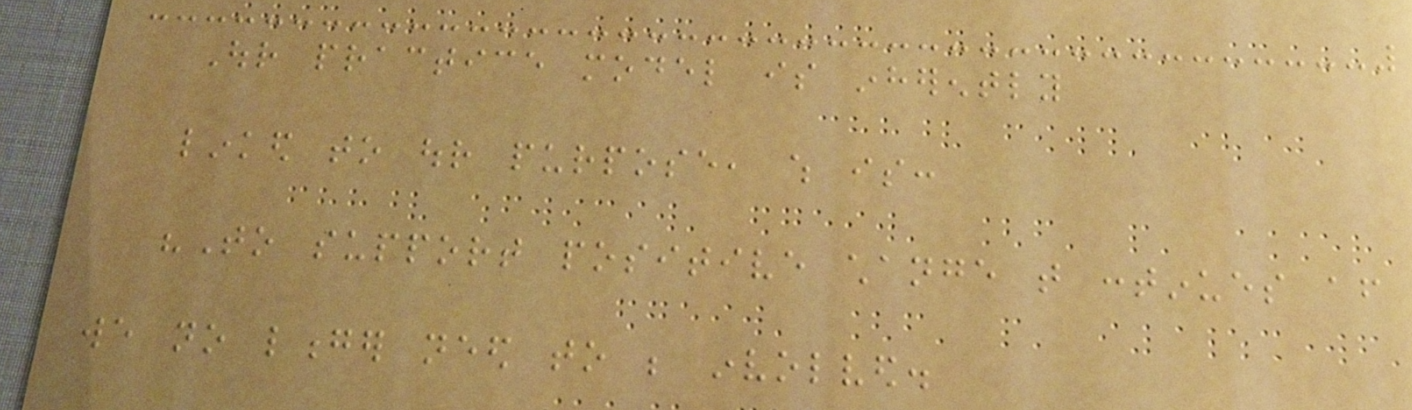Our practice model is inherently
linked to our purpose, which is:
"To support positive change that continues after
we no longer need to be involved.
